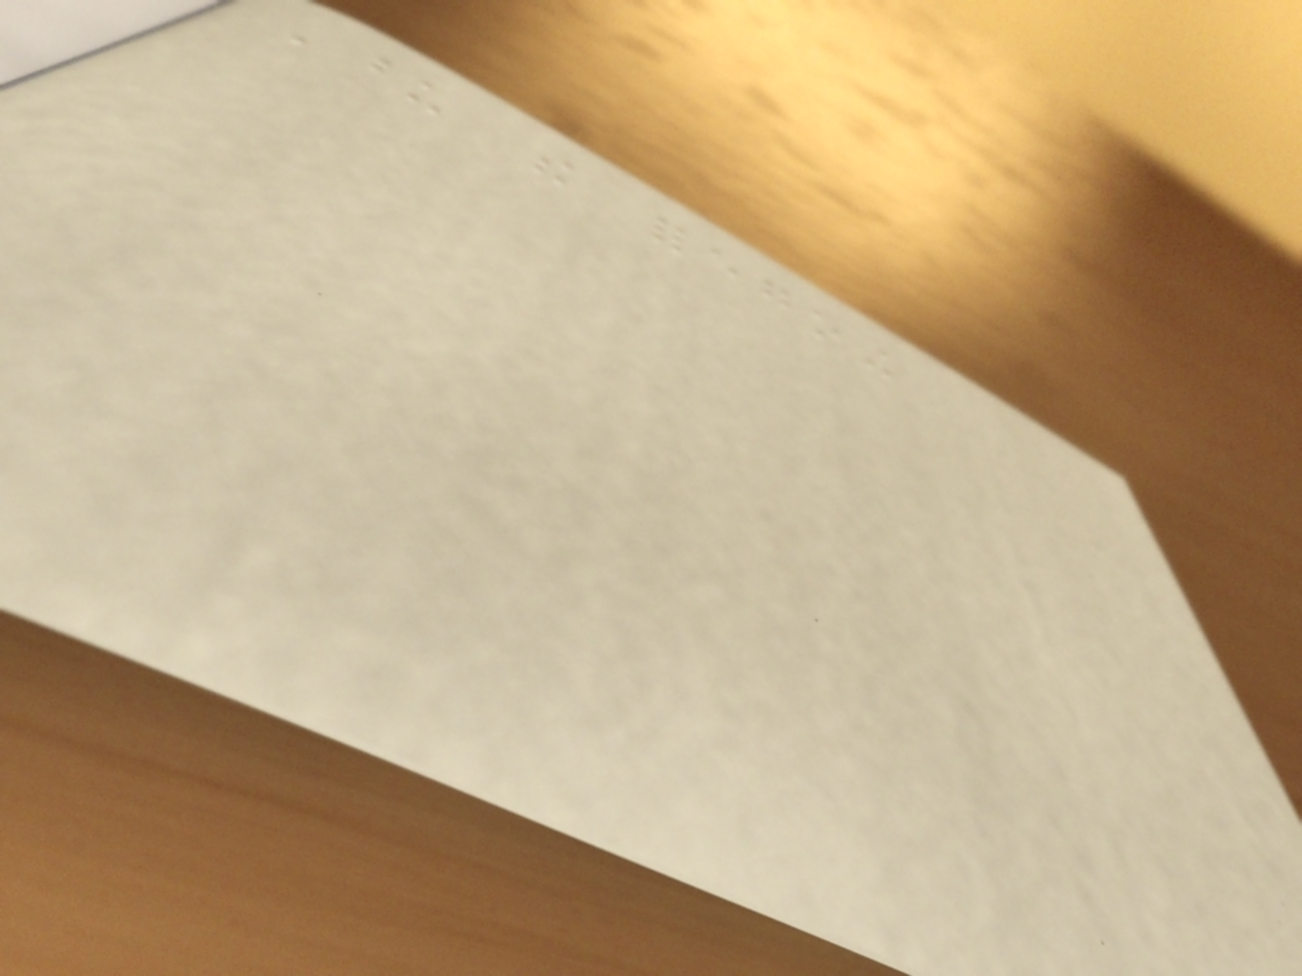Upon the foregoing
